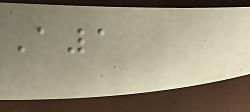A1
